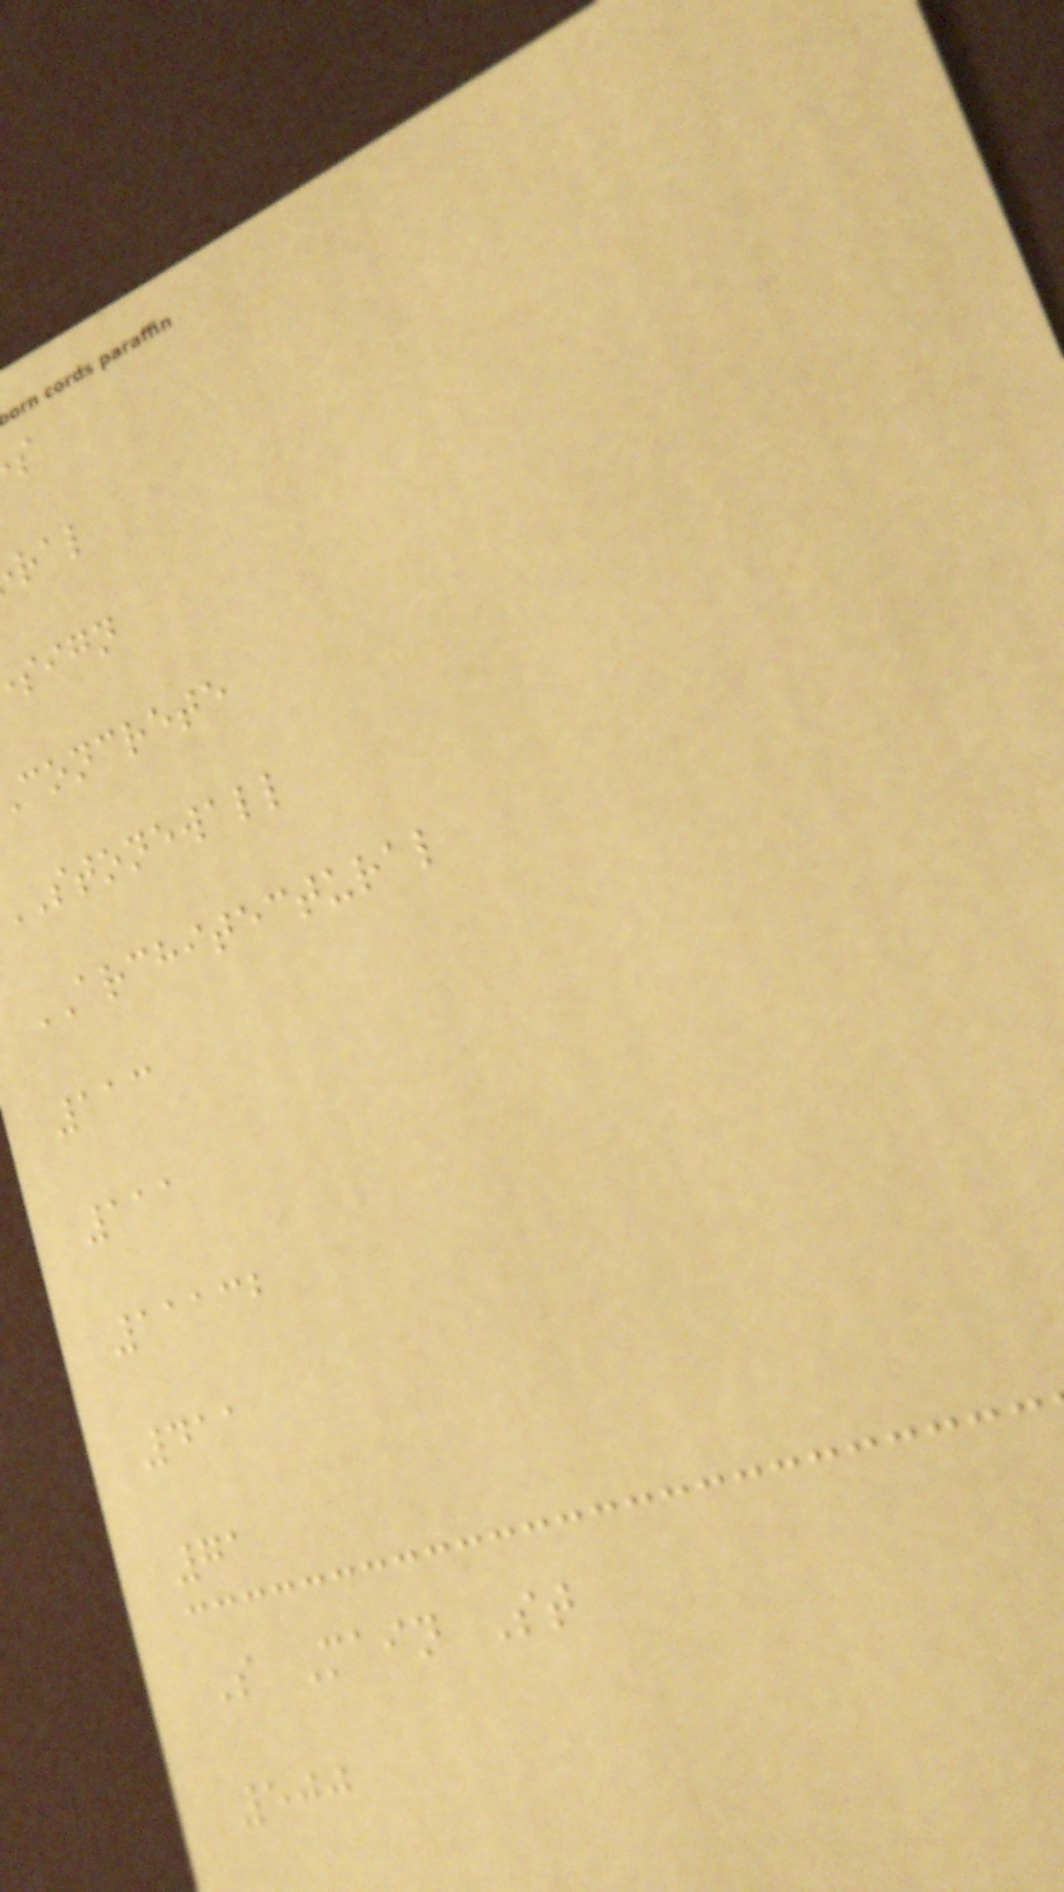sign
concrete
stonewall
ARCHITECTURAL
113
111
11132
411
71
S Main St
500
